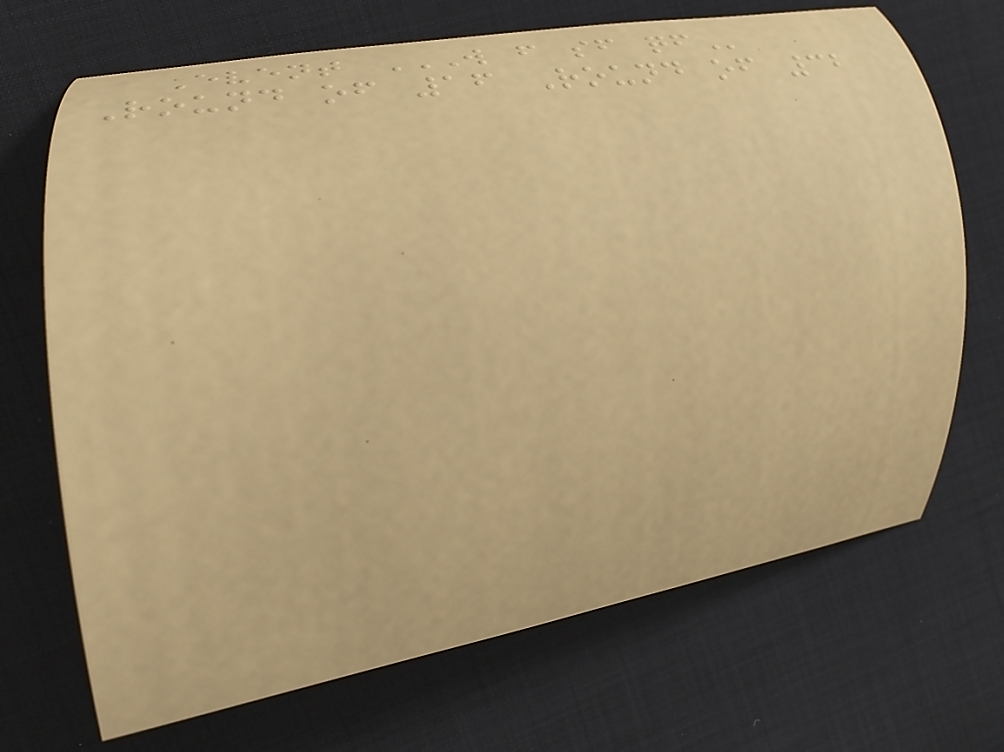Event W F SF QF
Round of 16 Round of 32
